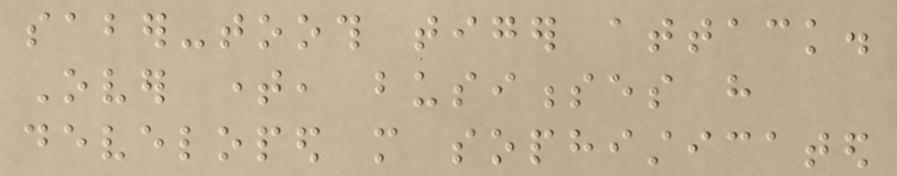saber-tooth tiger attack.
Over time, businesses have
developed more sophisticated
